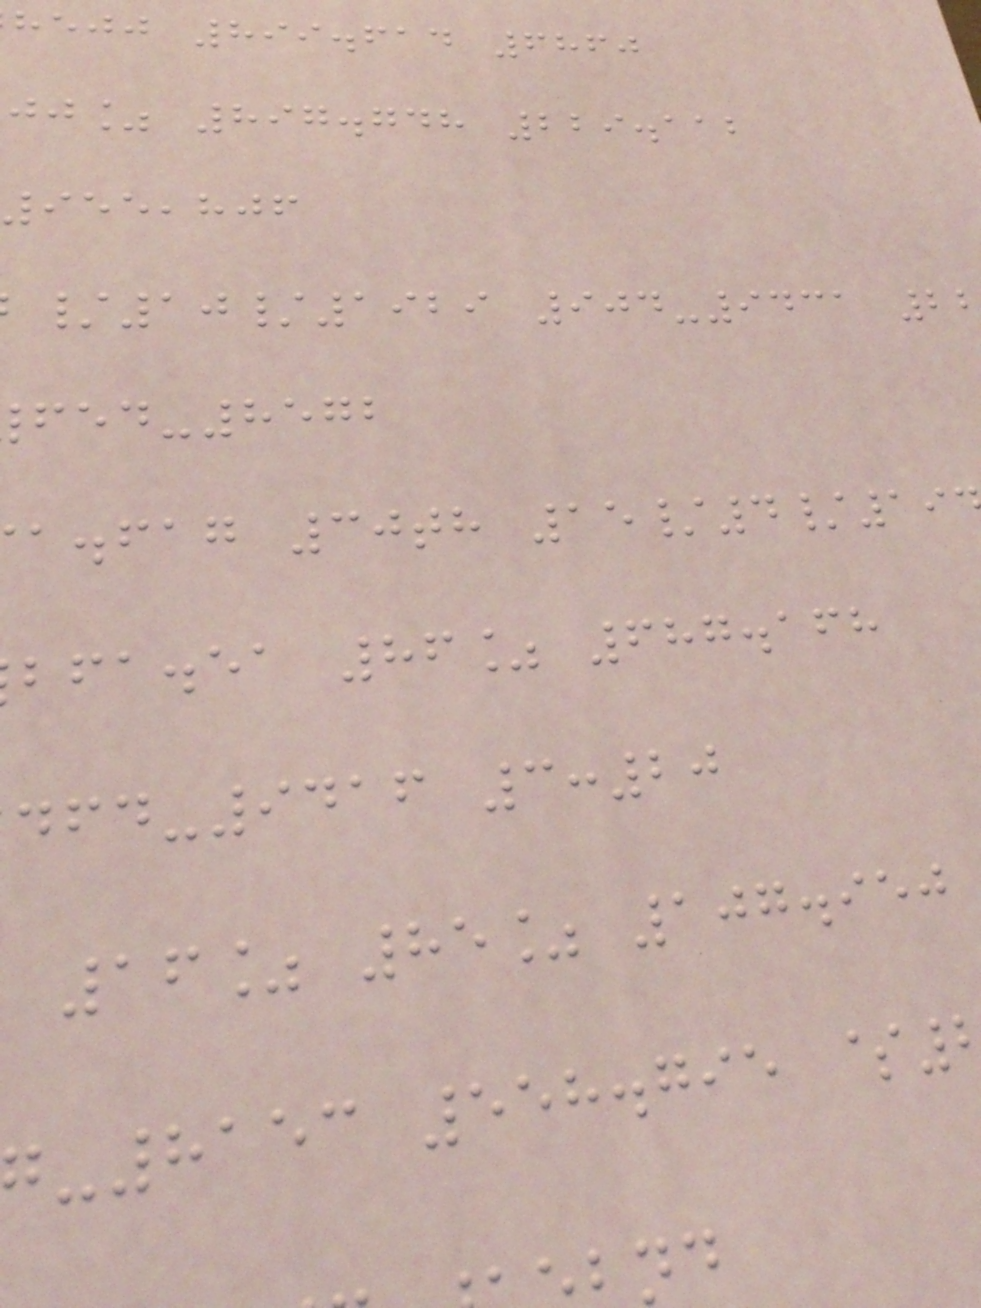hejj 899.614 6860
jj% 897.748 229.112
955,806
/10/1929 904-9431 2
-8572
a.fag 30th 15/4/19
bfa.ea 86% 687.168
-9416 3:20
16% 85% 107.950
-8153 558.795 $
